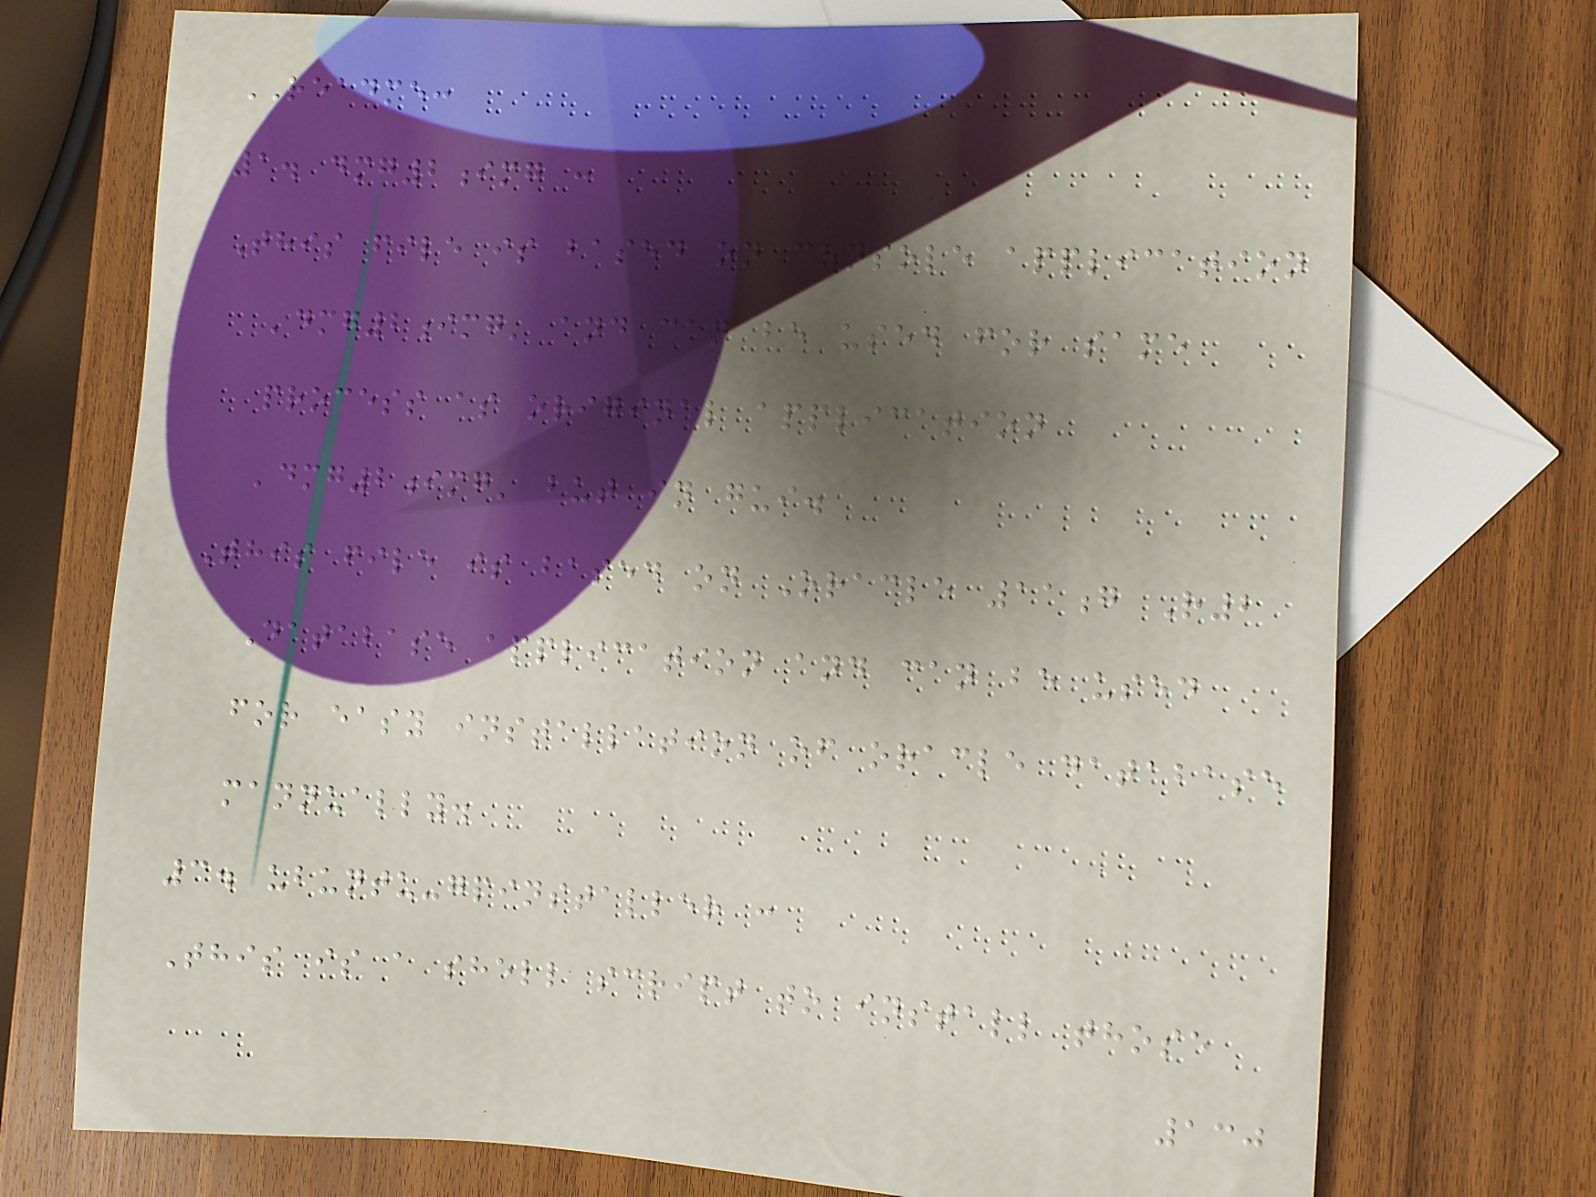README:
1. dmg2img :
This file is based on console application
'dmg2img' and can be used for same
process as original application
'dmg2img' but in gui.
This file is based on Oracle 11g R2
Database application and can be used
for easy installation of oracle database
mannually.
3. ubuntu-gpinstaller :
This is a shell script to install those
130
